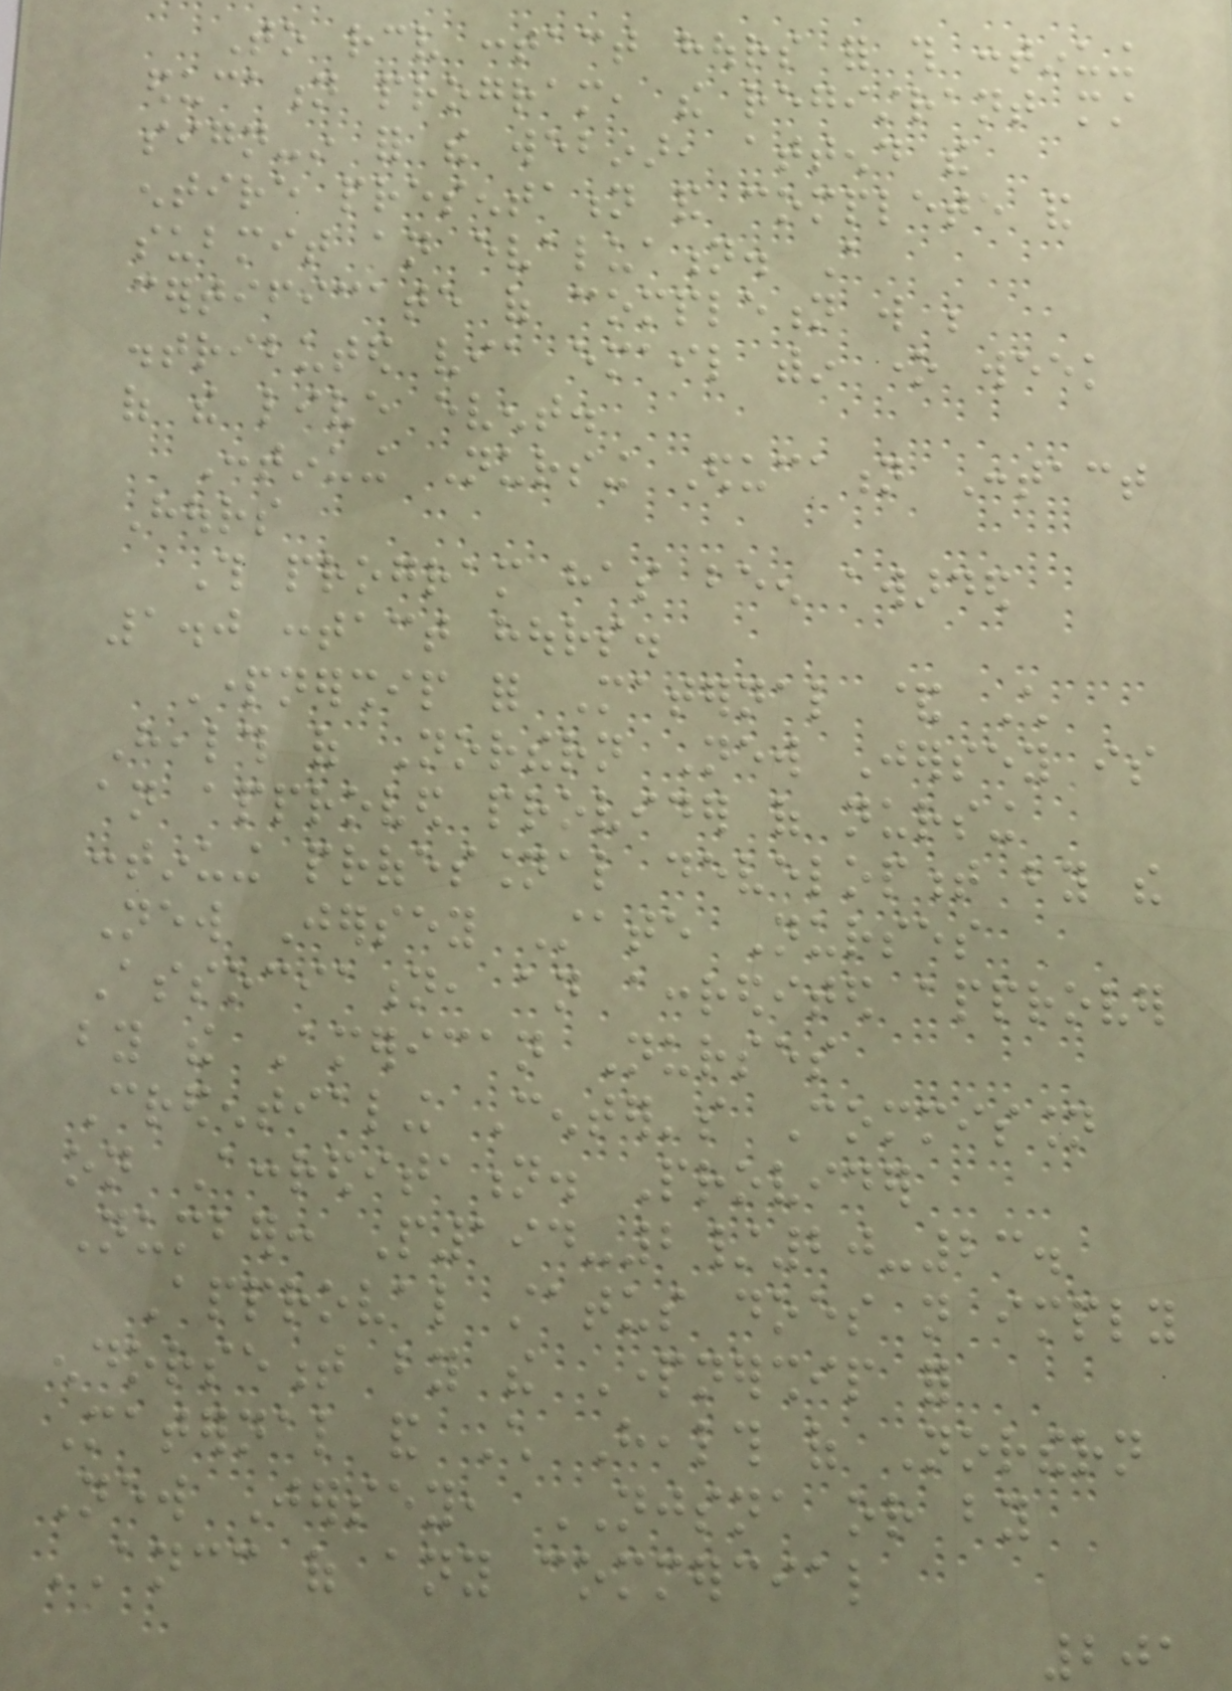To receive contact hours for this continuing
education program, the registrant must
sign-in for the webinar, attend the
entire presentation and complete and
submit an evaluation. A
certificate of completion will be
distributed via email within one week
of the live event.
Continuing Nursing Education Contact
Hours
This program has been awarded
1.0 contact hours.
Partnership for Maternal & Child
Health of Northern New Jersey is
an approved provider of nursing
continuing professional development by the
New Jersey State Nurses
Association, an accredited approver
by the American Nurses
Credentialing Center's Commission
on Accreditation. Provider
Number: P194-2/20-23.
Approval status does not imply
endorsement by the Partnership for
Maternal and Child Health of Northern
New Jersey, NJSNA or by
ANCC of any commercial
201
